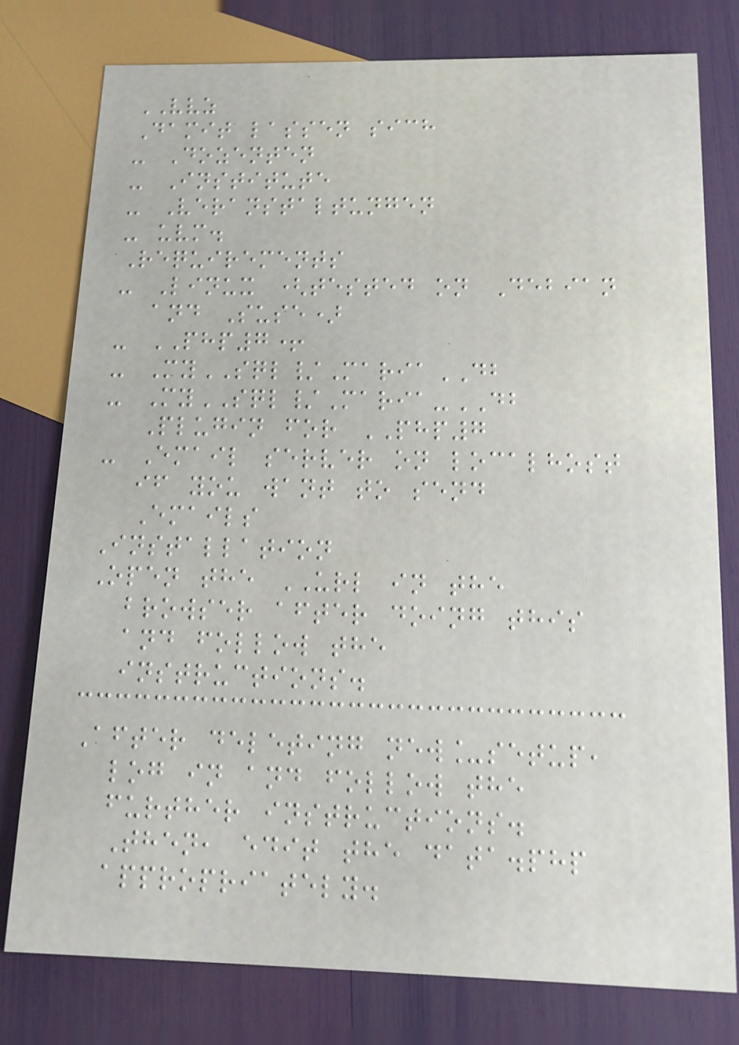VVZ
Damit lassen sich
- Dozenten
- Institute
- Veranstaltungen
- uvm.
Requirements
- Linux (tested on Debian
and Suse)
- PHP7+
- MySQL/MariaDB
- MySQL/Maria-DB
Plugin for PHP7
- Email server on localhost
if you want to send
Emails
Installation
Open the URL in the
browser after doing this
and follow the
instructions.
After deleting new_setup,
log in and follow the
further instructions.
Then, edit the data.php
appropriately.
